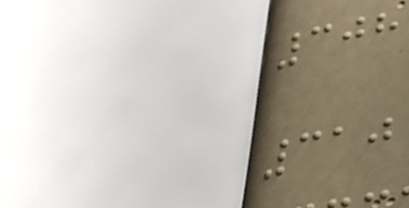308
310
